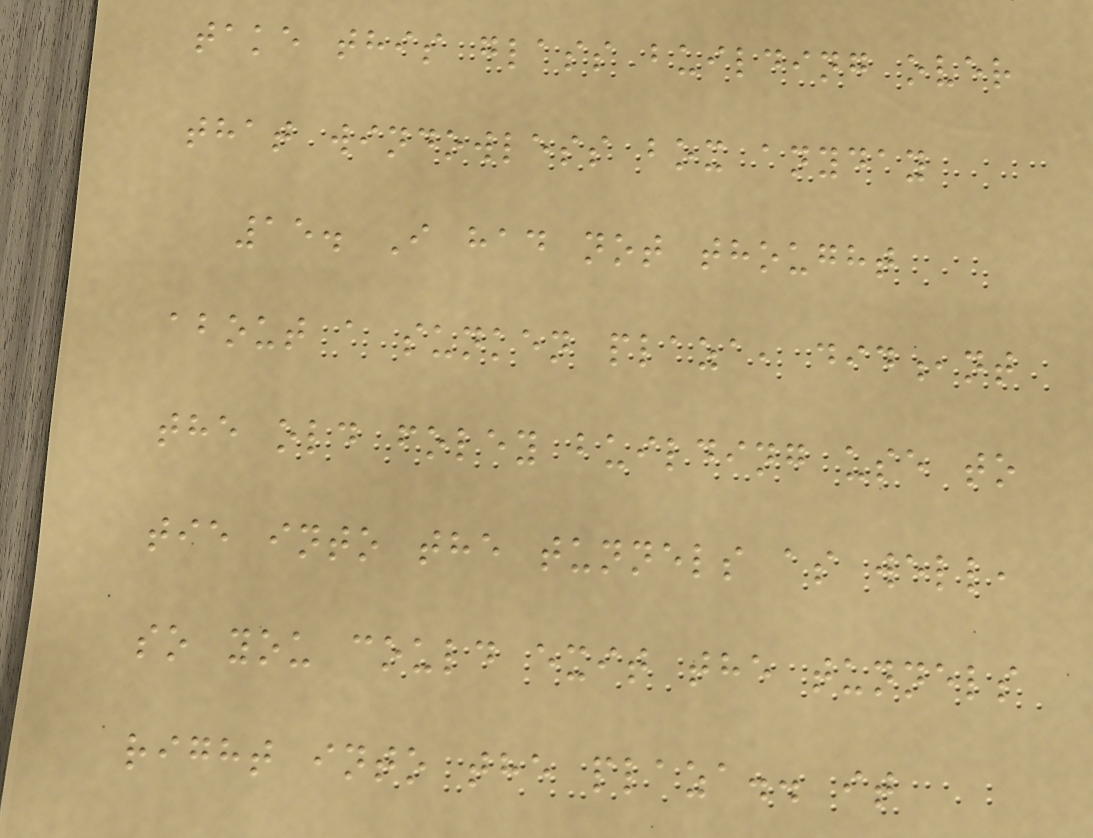take this glass building over
that windowless box anyday
15. I had not thought
about a sunken plaza, did,nt
the old foley building use to
tie into the tunnels as well,
so you could exit the tunnels
right into the plaza.. it
